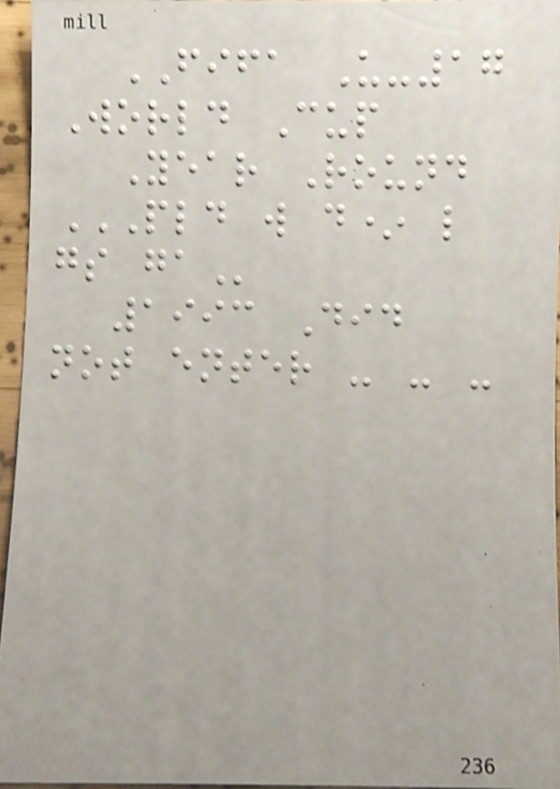FIFA U-17
World Cup
Year Round
PLD W D* L
GS GA
1993 Did
not enter - - -
